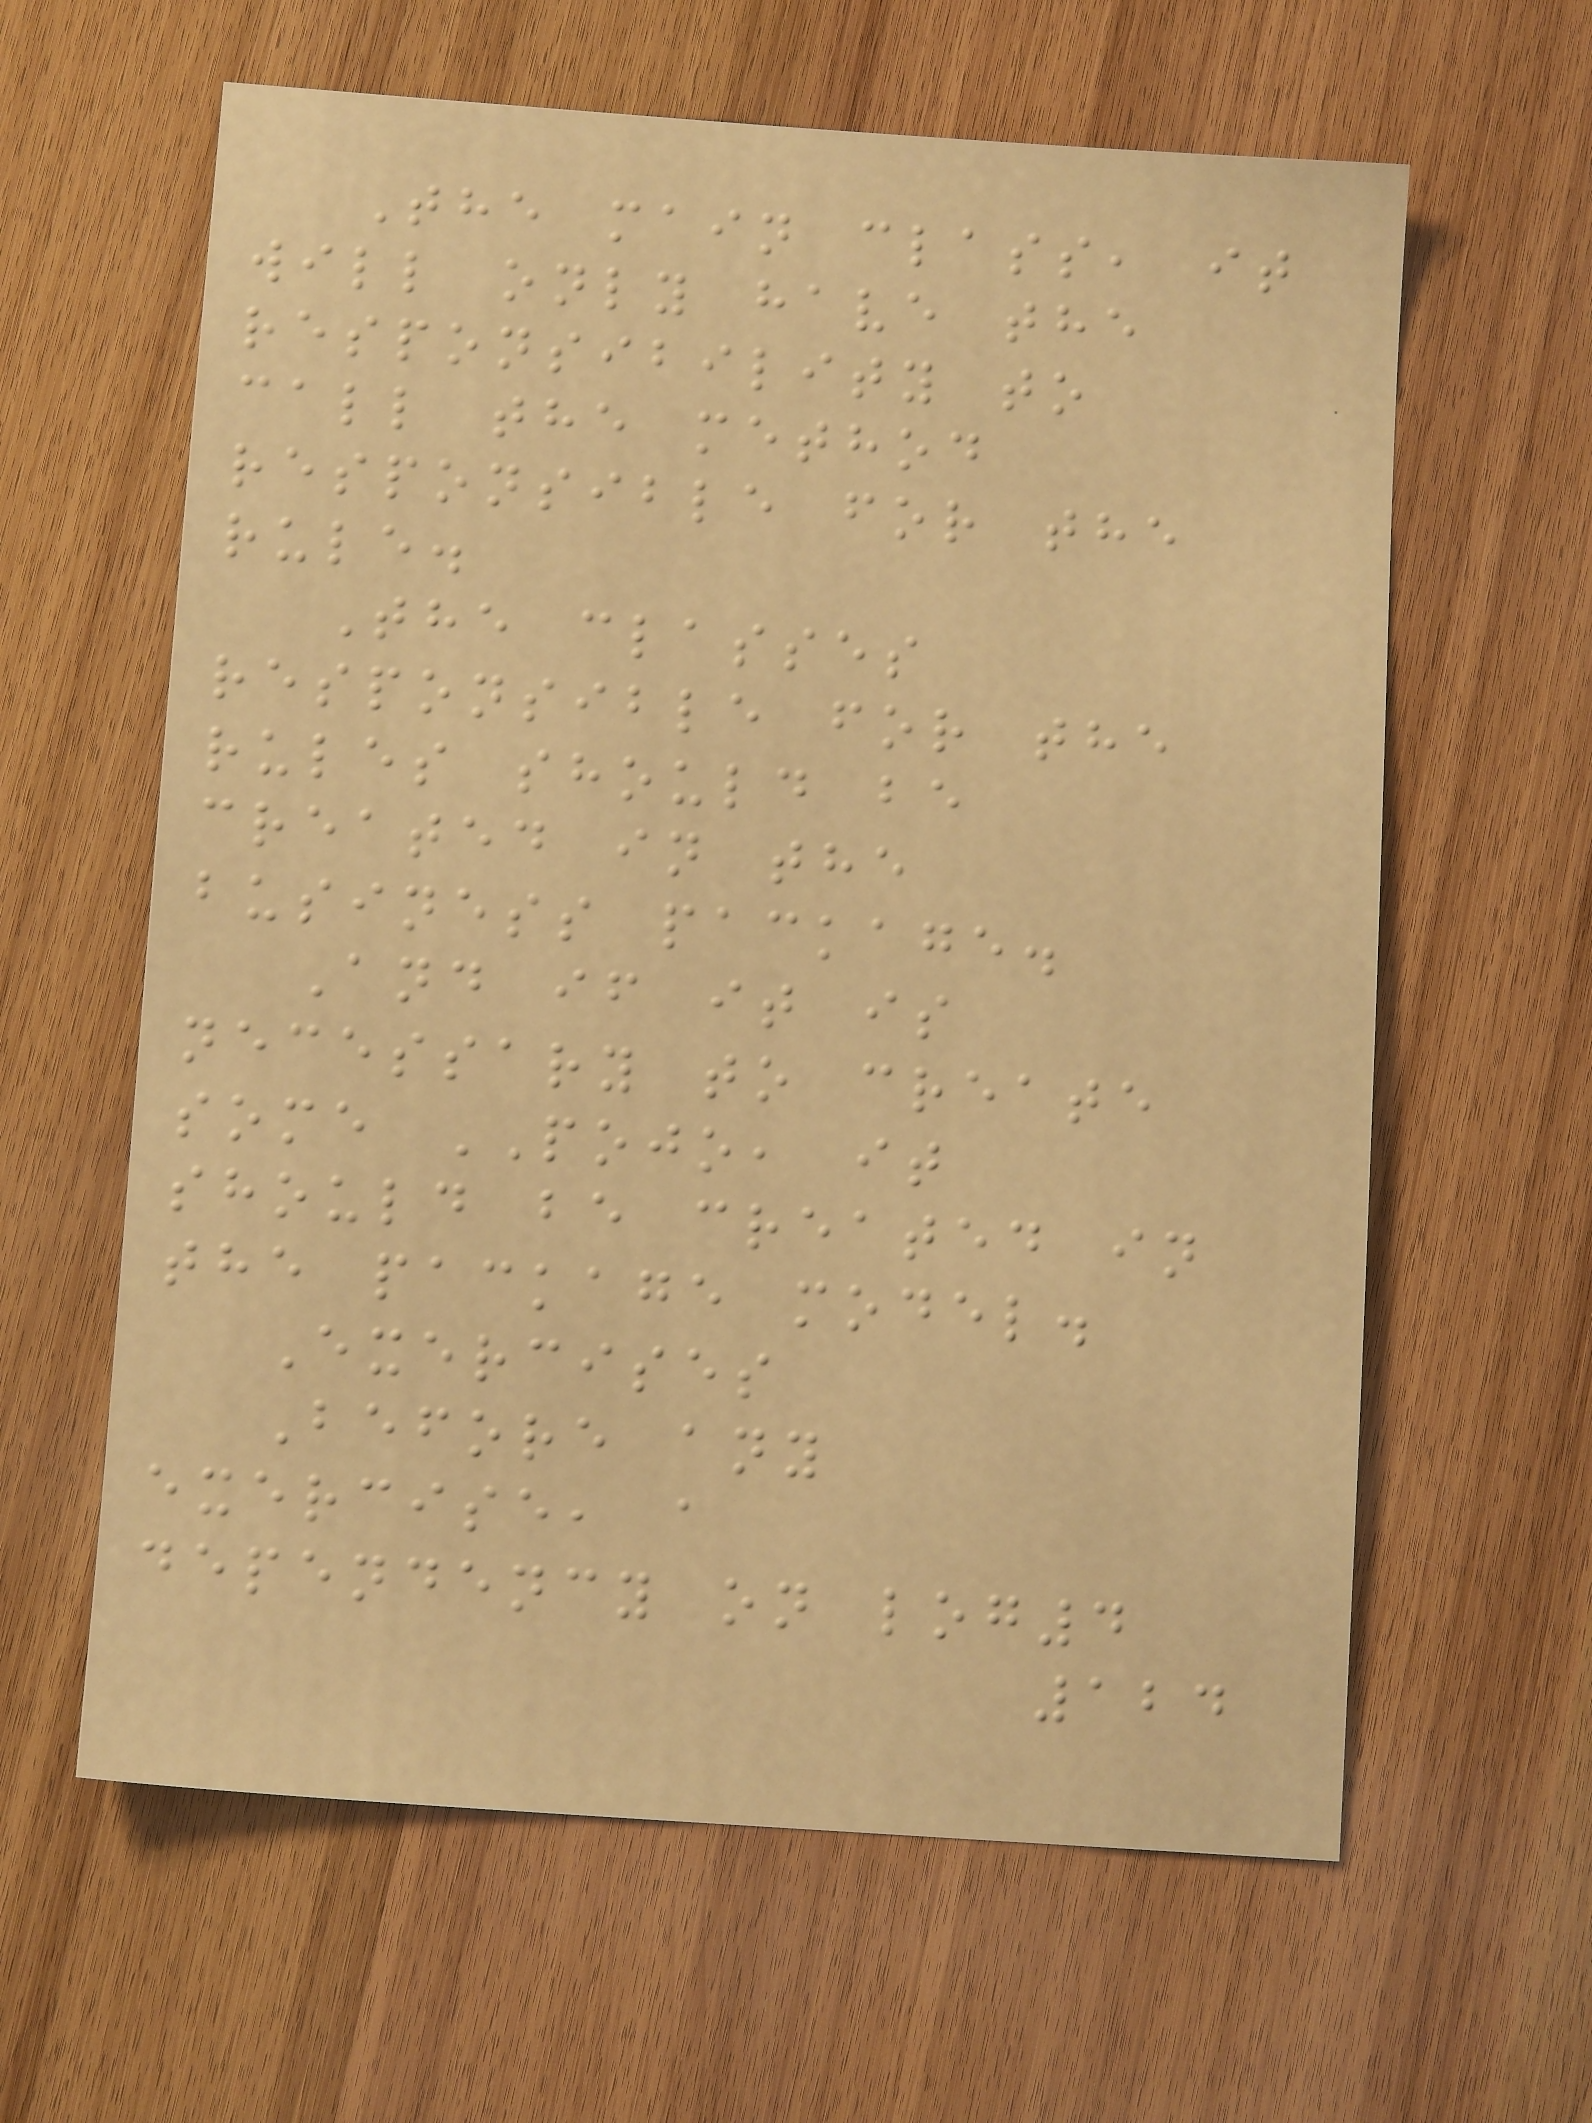The main class, it
will only have the
responsibility to
call the method
responsible for the
rule.
The classes
responsible for the
rules should be
created in the
business package.
And if it is
necessary to create
some POJO, it
should be created in
the package model.
Exercises
Before any
exercise, a
dependency on log4
124
